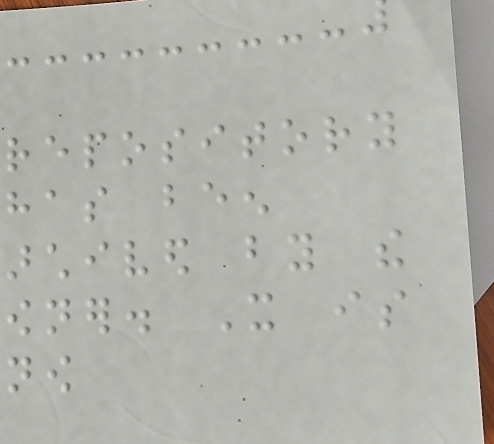repository
has been
archived by the
owner. It is
now
